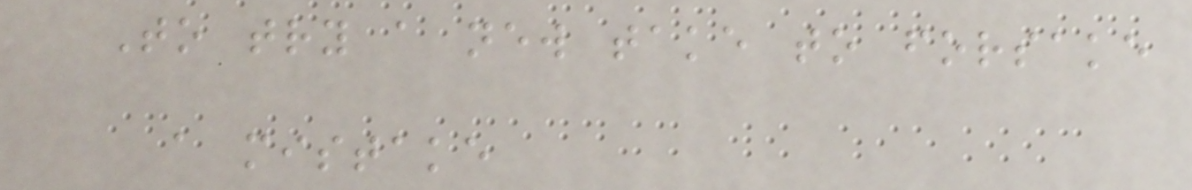To try a new take to forsake
a mistake
